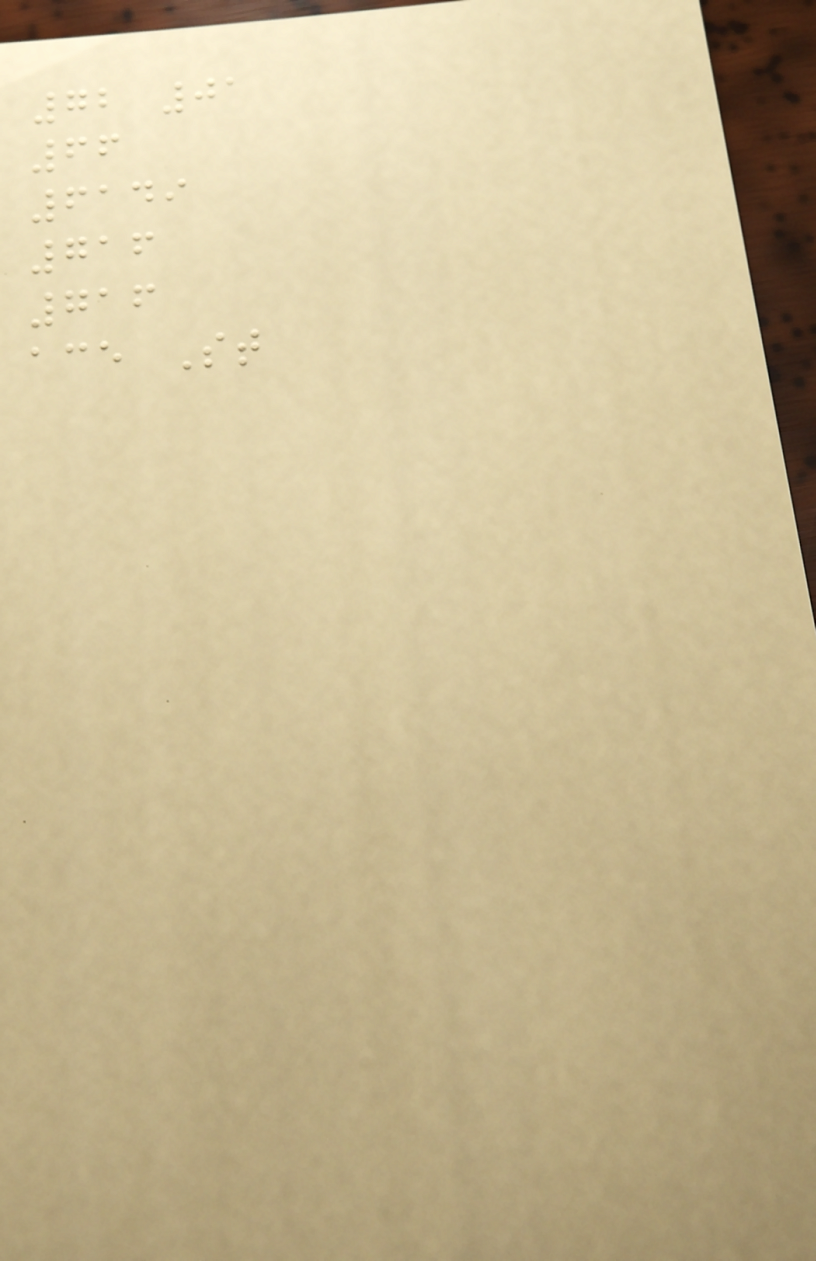72 01
66
6149
716
716
ace St
